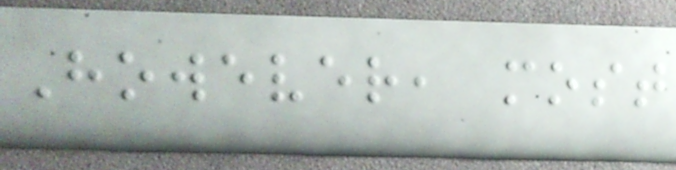However, most
